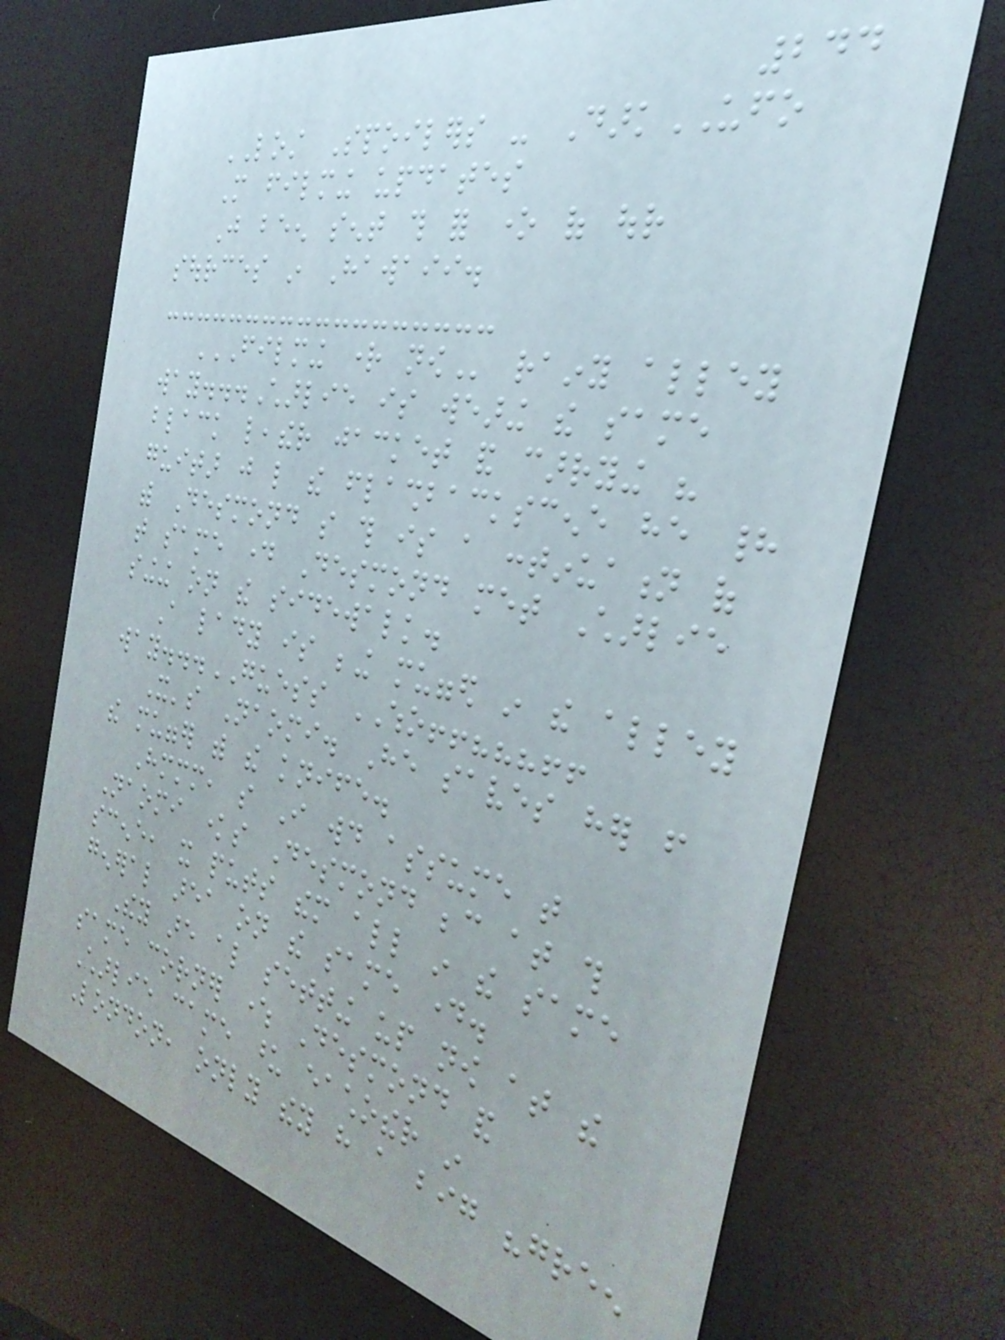244
LOST Spoilers - DarkUFO
More filming updates
Just been sent this for one of our
sources in Hawaii.
FILMING RIGHT NOW rainy alley
way...Charlie is wearing the same
black leather jacket and carrying his
guitar just like the flashbackscene he had
with Desmond so this is a continuation of
that same day Desmond met Charlie
singing on the sidewalk.
A lady is being mugged in the alley
way...GUESS WHO!!???!!
It's Naomi. He saves her from
the mugger with the knife.
Hmmm, so I would assume that
Naomi knows Desmond because at this
scene, it puts them all in the same
general area on the same day.
They are also setting up now at the
same corner where Desmond and
Charlie came upon eachother in
London, only they have a big "green
